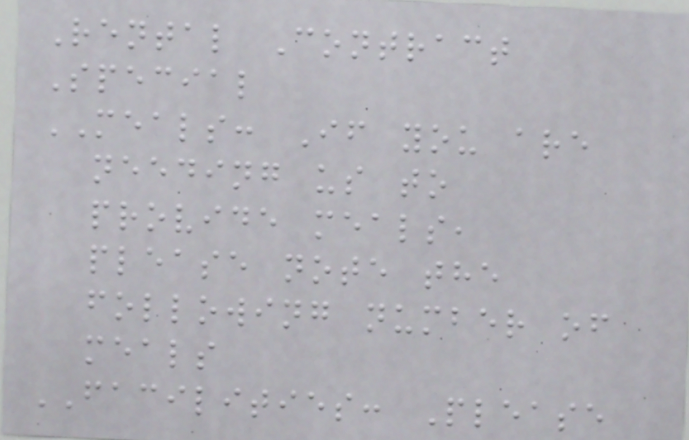Rental Contract
Special
MEALS: If you are
needing us to
provide meals,
please note the
following number of
meals
FACILITIES: Please
